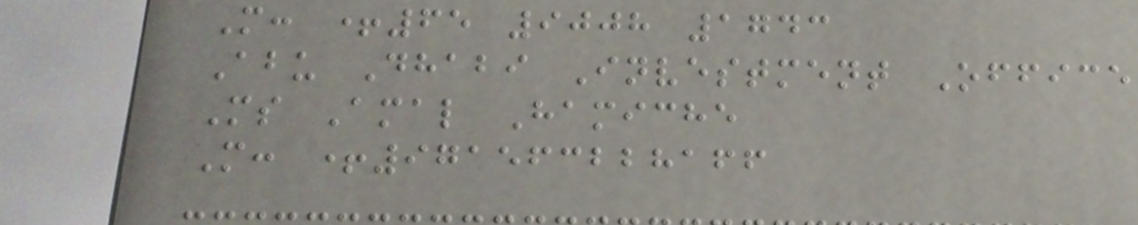M: +65 9008 1743
Abu Dhabi Investment Office
Ms Amal Hamiche
M: +971563228166
